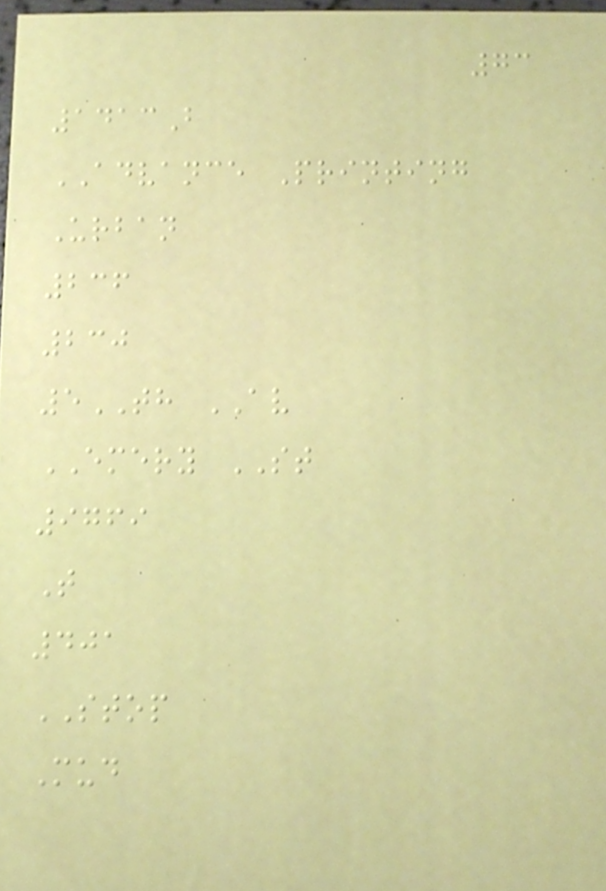73
1413B
ADVANCE Printing
Urban
236
230
5TH AV
EMERY ST
9769
T
401
STOP
Mud
